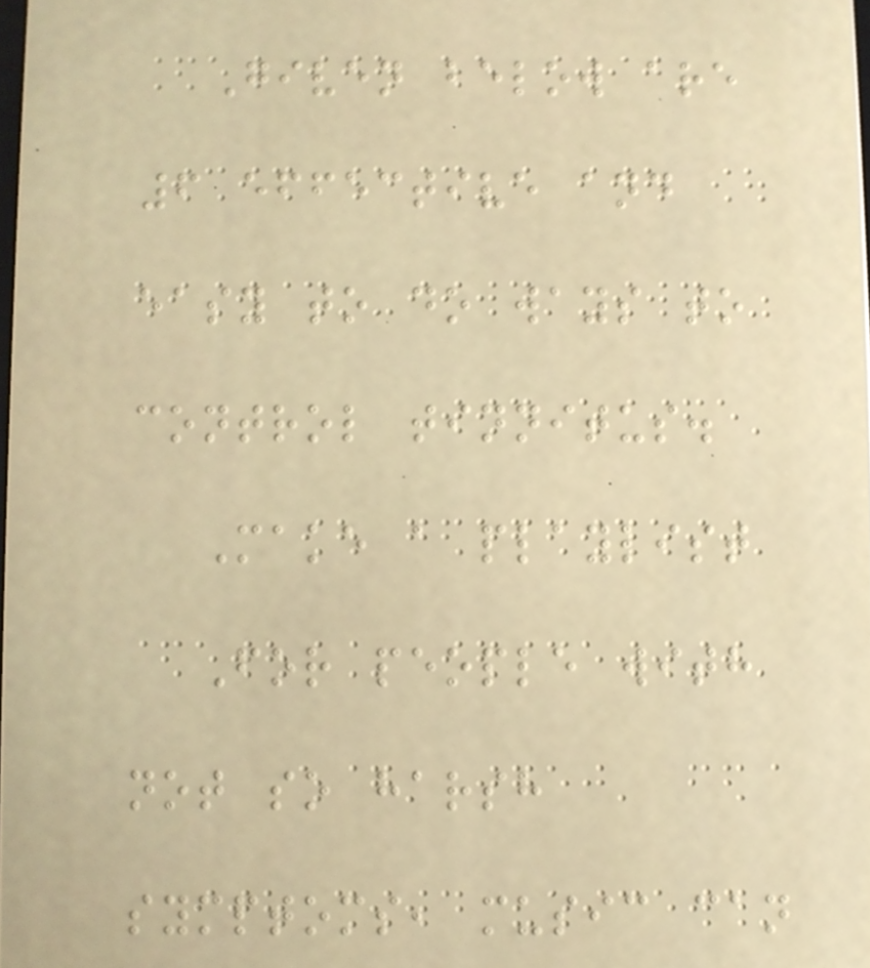Given below are
6 effective and
easy to do ways to
control tinnitus.
Make a playlist
For people with
not so harsh
symptoms, music can
